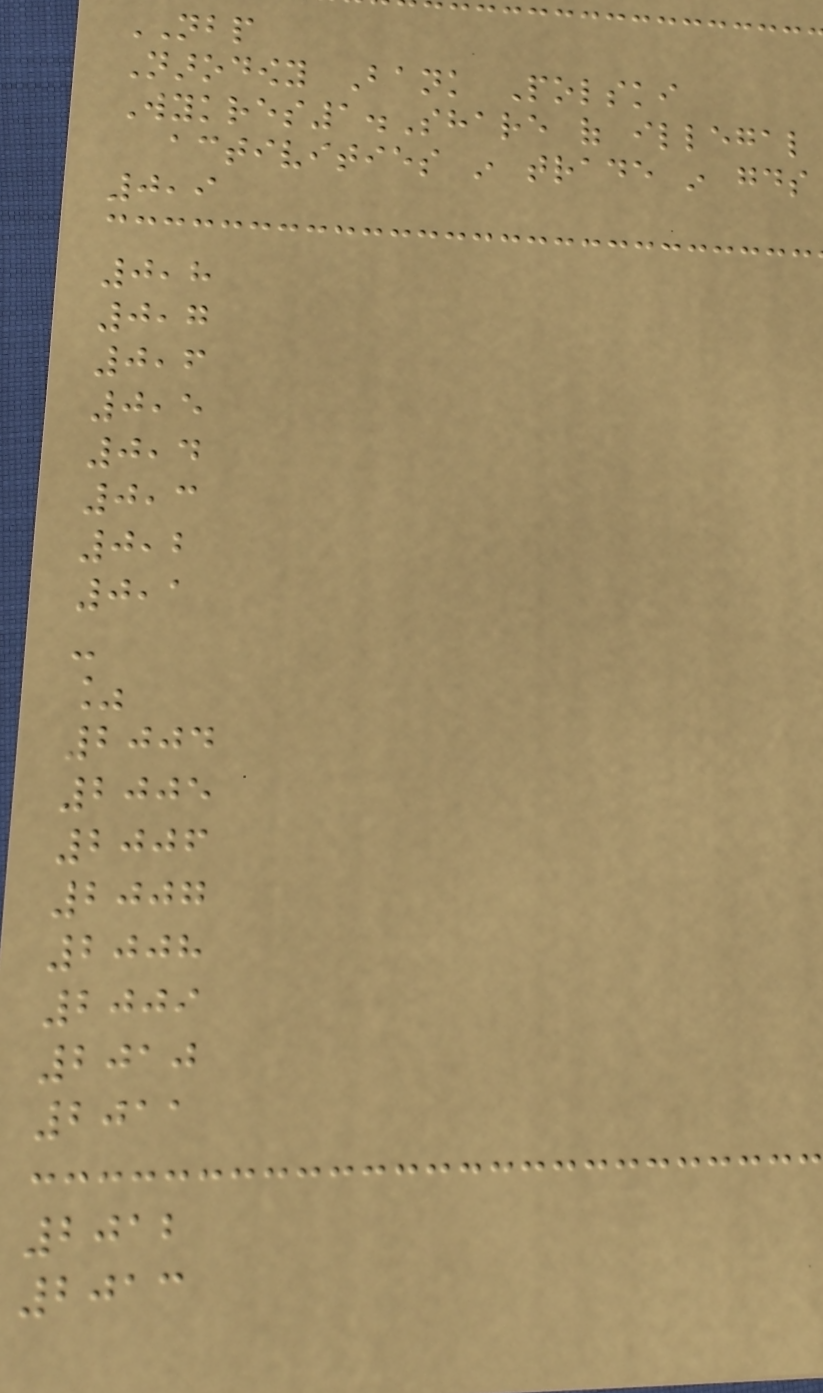NBP
Narodowy Bank Polski
Wykres1.Share of illegal
activities in trade in goods
0,9
0,8
0,7
0,6
0,5
0,4
0,3
0,2
0,1
-
%
2004
2005
2006
2007
2008
2009
2010
2011
2012
2013
